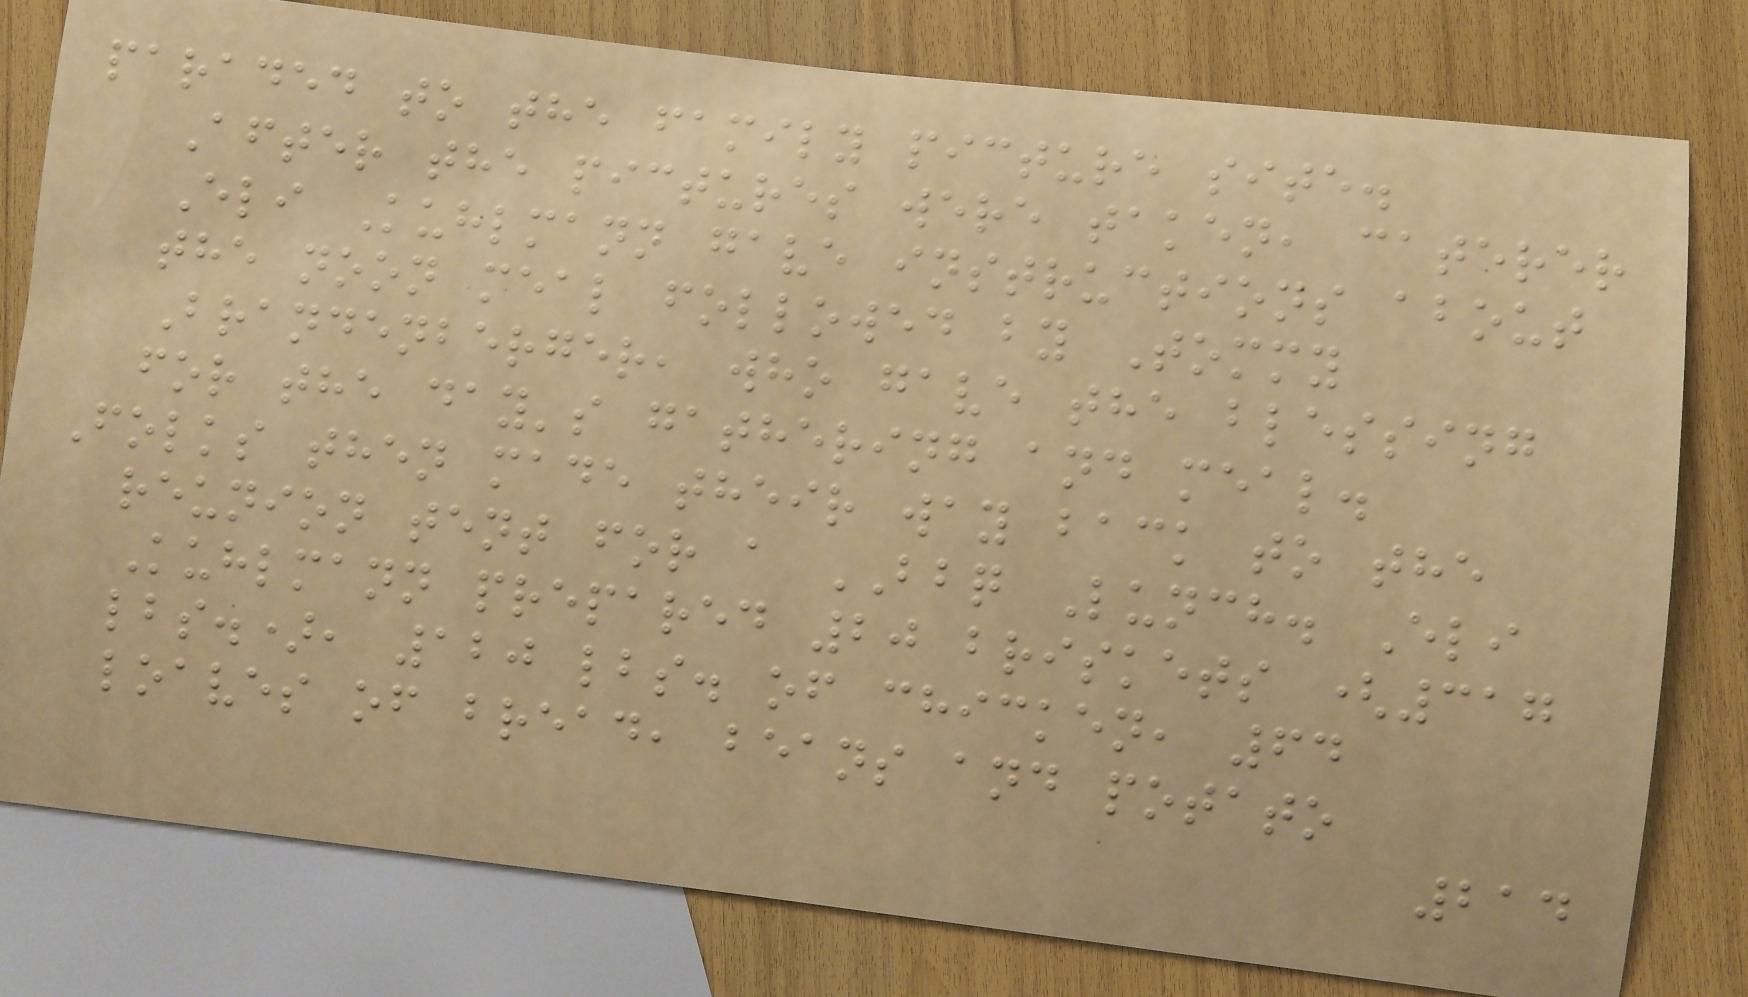paraded to the family picture site.
After the pictures were taken, caterer
Eli Kuhlmann gave instructions about
the noon meal followed by Tommy
Brandenberger, who gave the blessing
for the day's gathering and meal.
Folks then made their way back to the
reunion tent for a BBQ Lunch. Eli
Kuhlmann prepared 20 briskets (317
lbs.), 120 lbs. of chicken, 64
loaves of bread, beans and potato
214
